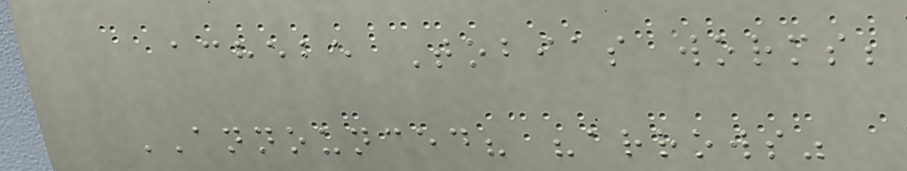achebe Tobias worms;
ANNOUNCED? "arrows"
